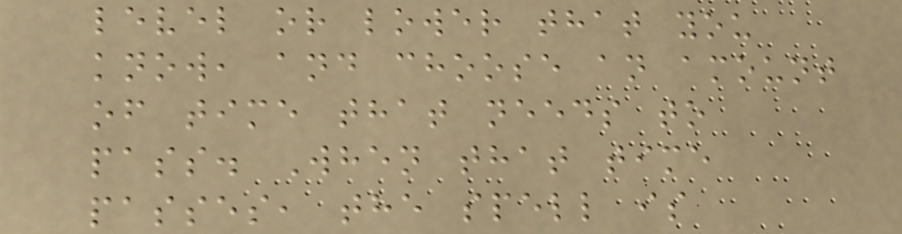level or lower that you
know, and choose an amount
of time that needs to
pass. When that time
passes, the spell is
